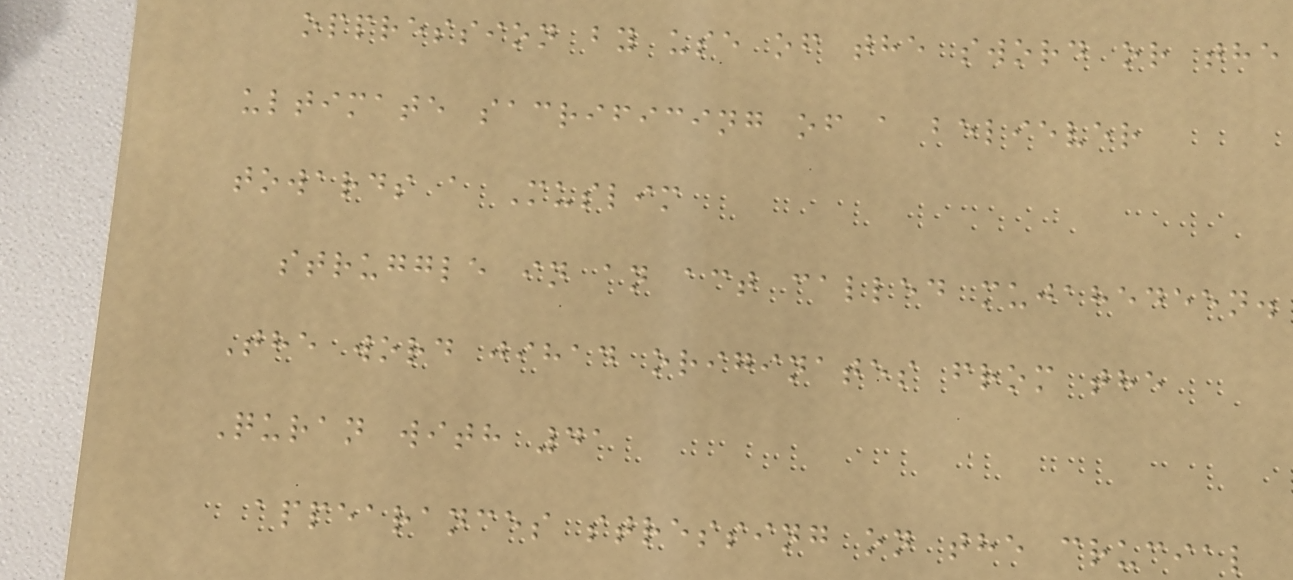oppression by use of the sword or the
ultimate sacrificing of a believer
towards a Muslim
struggle in an act called mujahedeen.
The word jihad originates from the
Quran with 41
appearances stressing on the crucial
